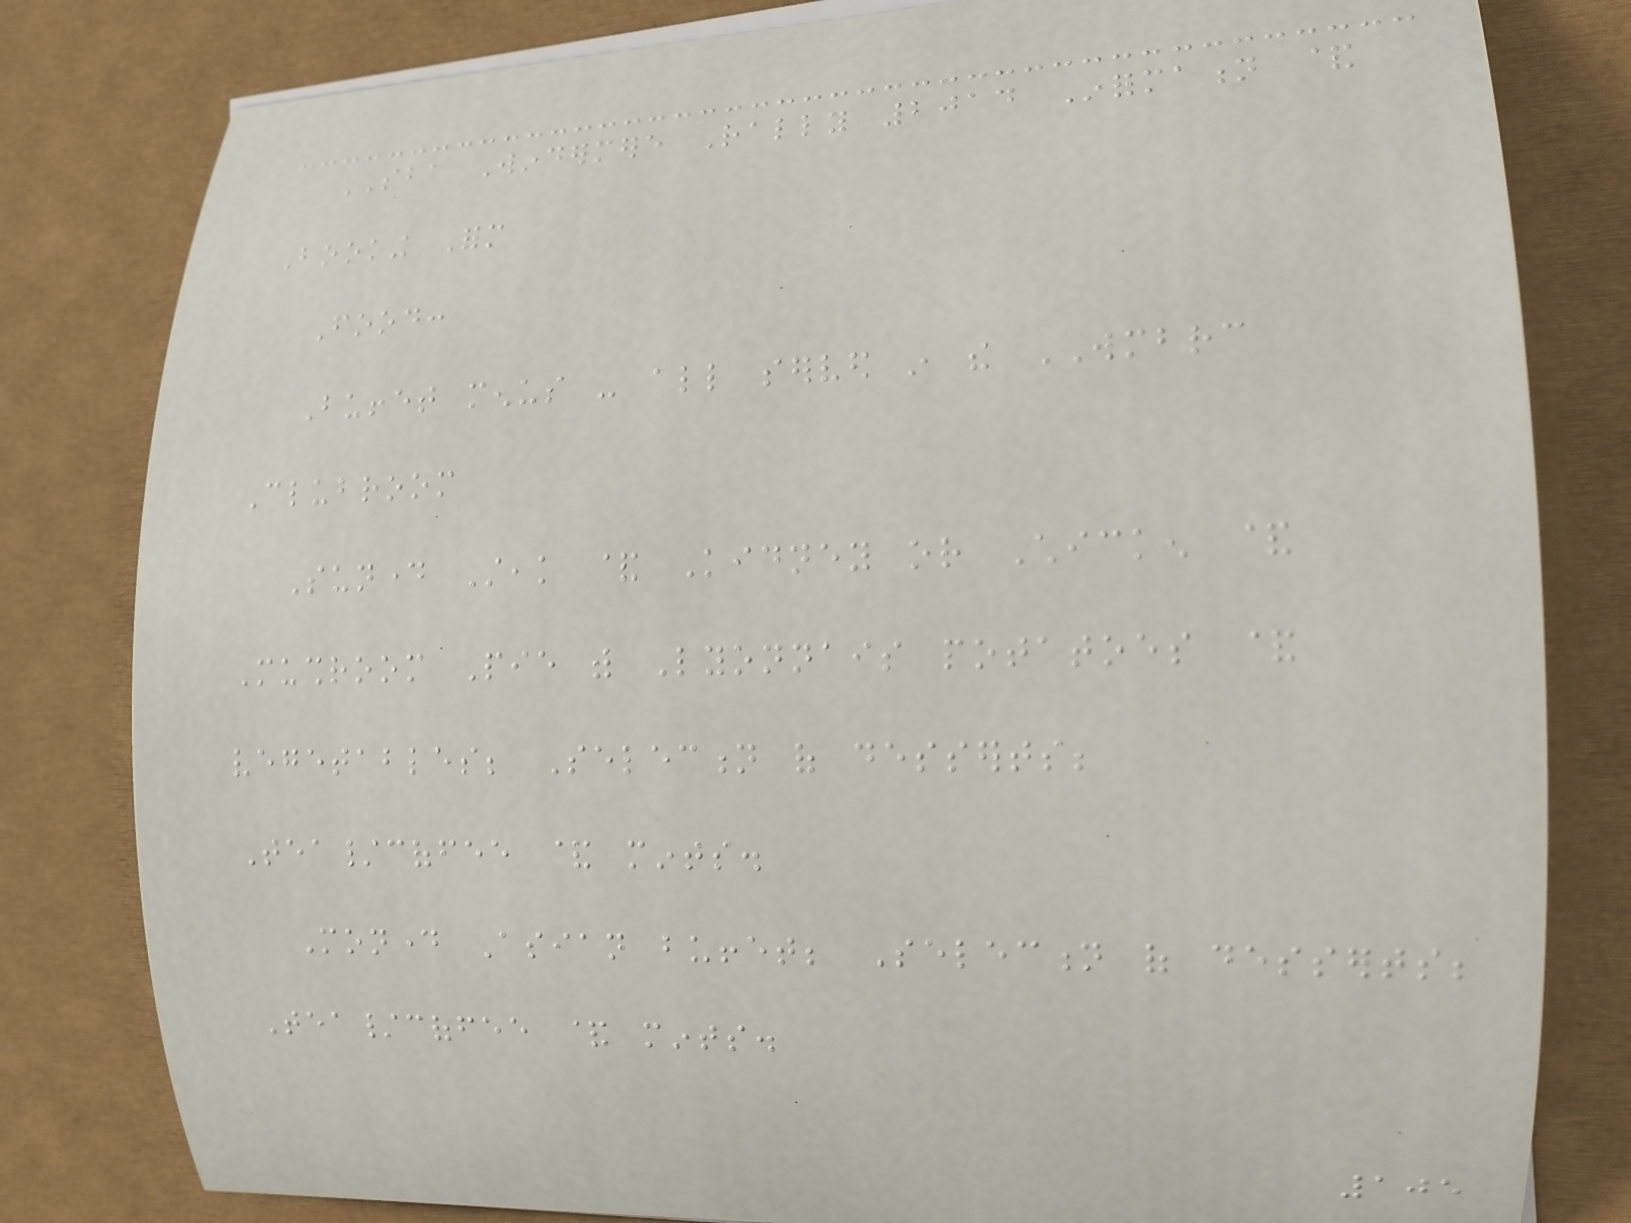SBA Windermere Rally 2014 Information &
Booking Form
Food:
Buffet menus - all served in the WMBRC
Clubroom
Sunday Steak & Kidney or Chicken &
Mushroom Pie with Lyonnais potatoes &
vegetables; Selection of desserts;
Tea/coffee & mints.
Monday Asian buffet; Selection of desserts;
Tea/coffee & mints.
105
